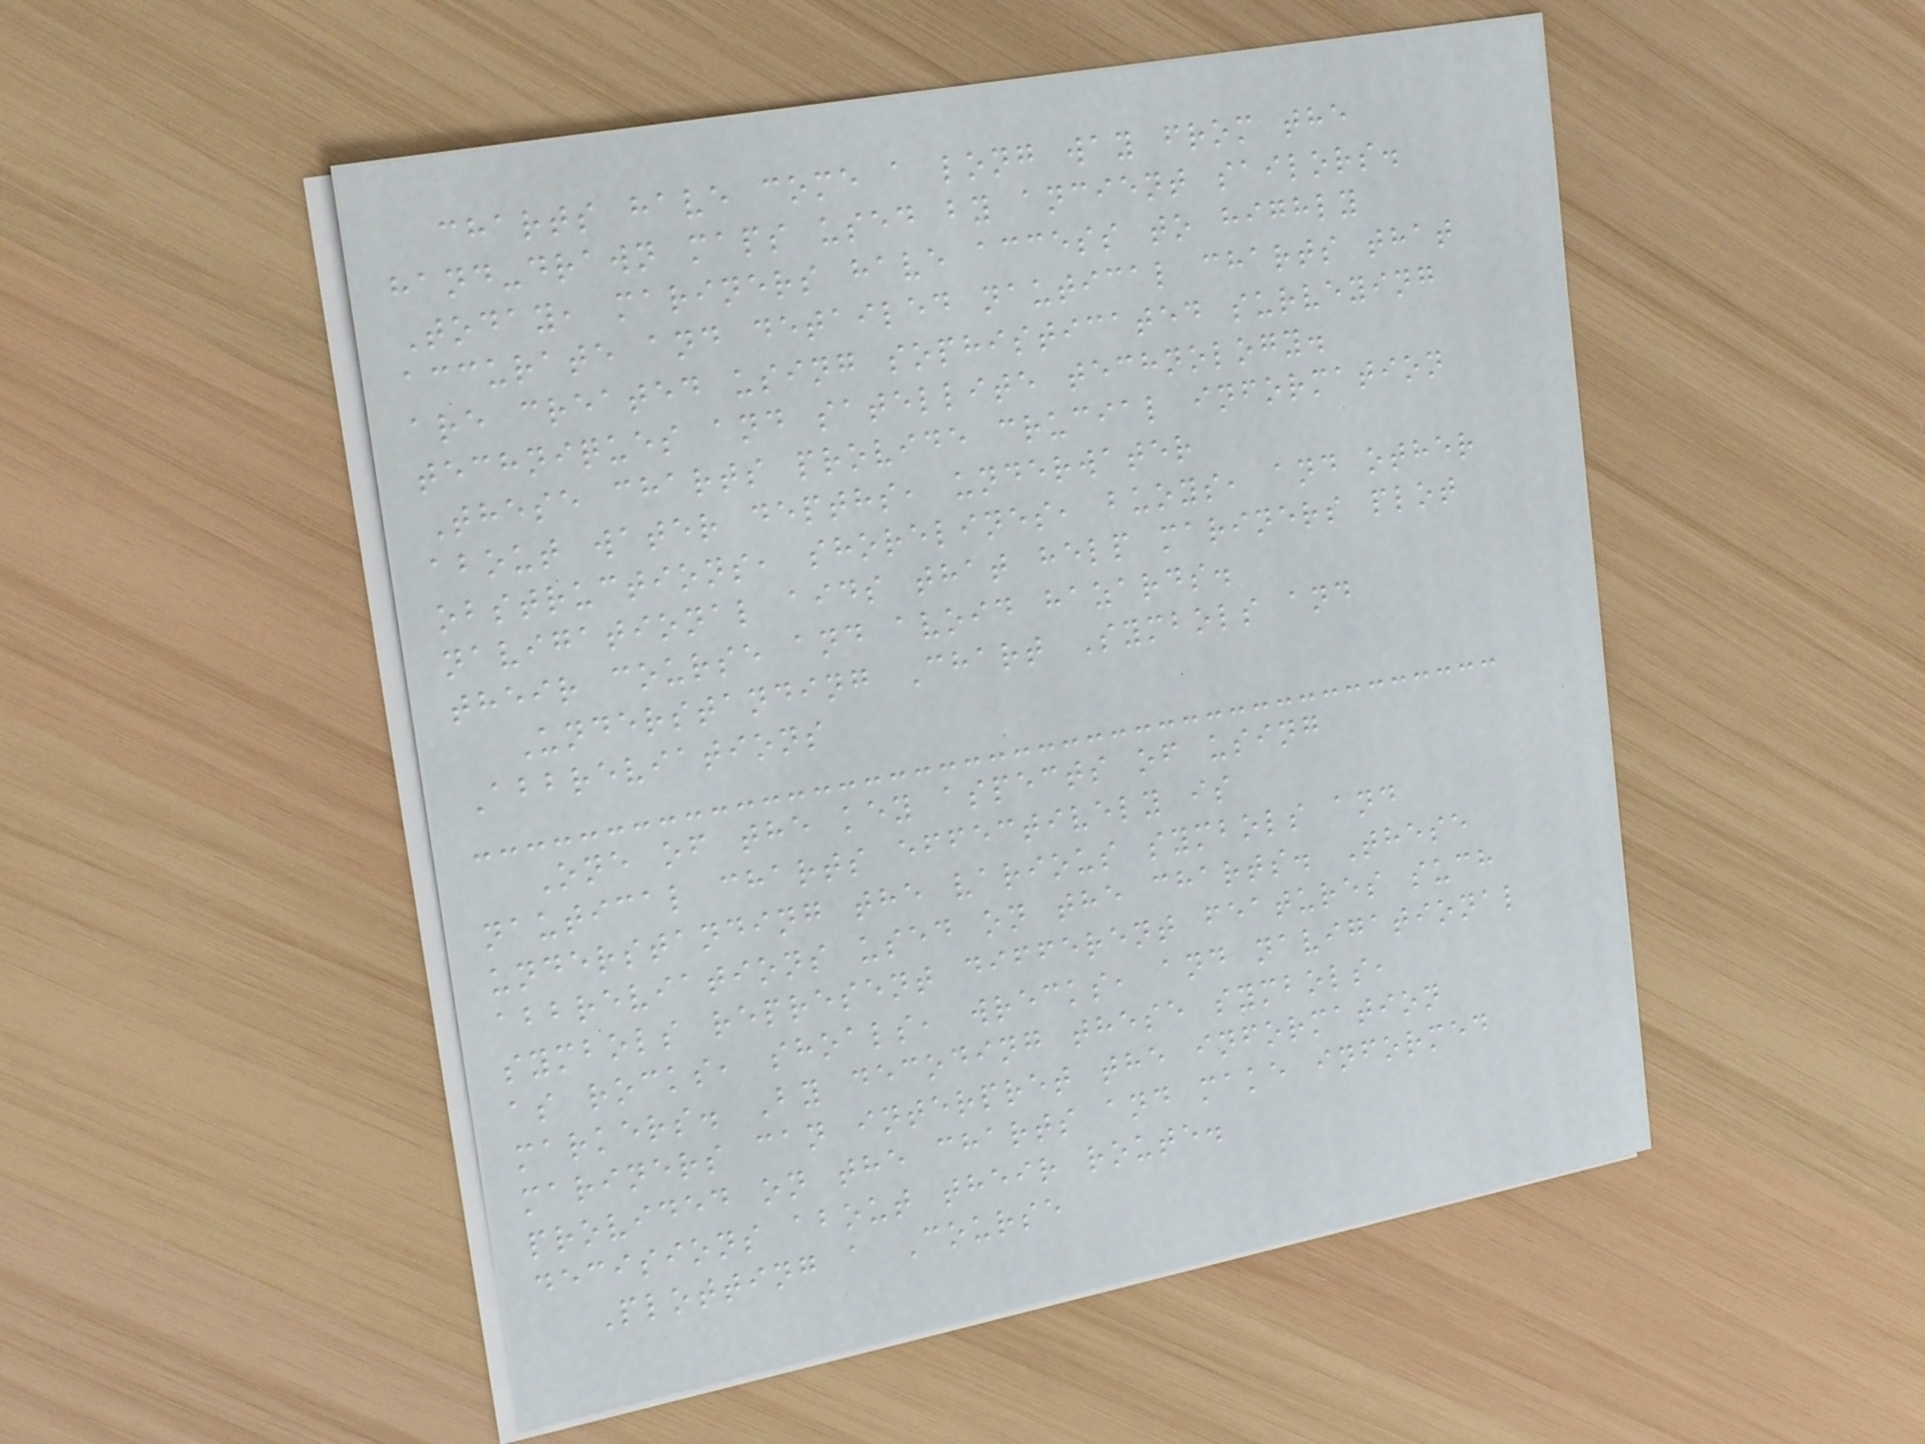charts have come a long way from the
hand-drawn maps used by ancient sailors.
Today, mariners have access to highly
accurate and detailed nautical charts that
are created using sophisticated surveying
techniques and satellite technology.
These charts provide crucial information
about water depths, underwater
obstructions, shorelines, buoys, and other
navigational aids that help mariners plot
their course and avoid hazards.
Understanding Chart Symbols and
Abbreviations
One of the key aspects of using
nautical charts effectively is
understanding the various symbols and
abbreviations used on the charts. These
symbols represent different features such
as rocks, shoals, wrecks, and navigational
markers. By decoding these symbols,
mariners can interpret the information
provided on the charts and make informed
decisions about their route.
Plotting a Course
